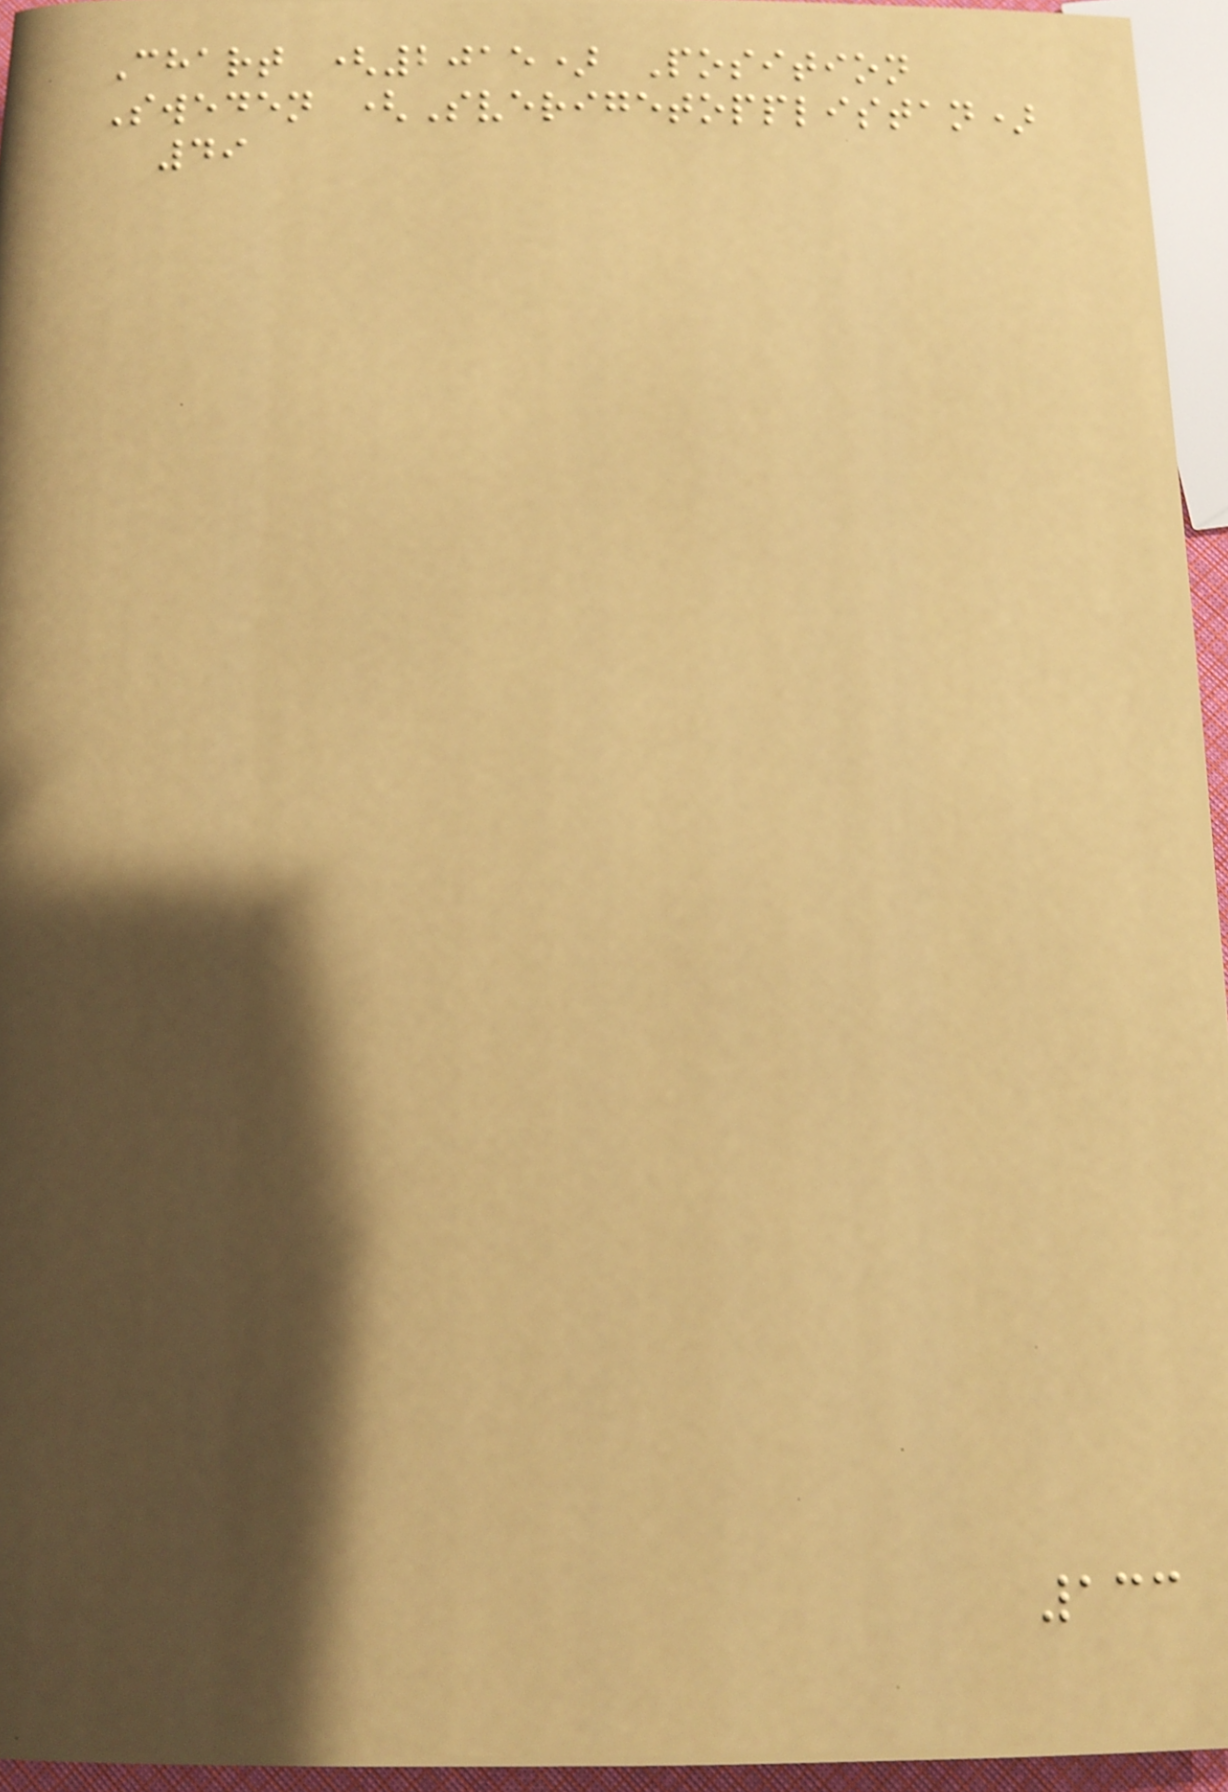Chart (2015) Position
Sweden (Sverigetopplistan)
49
133
